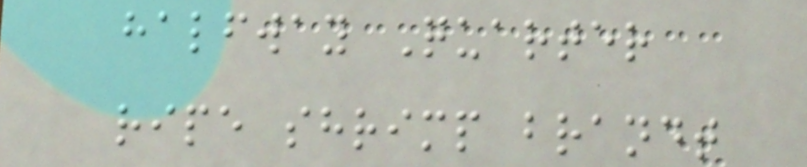halfway Quarter
ripe shrimp brandt
